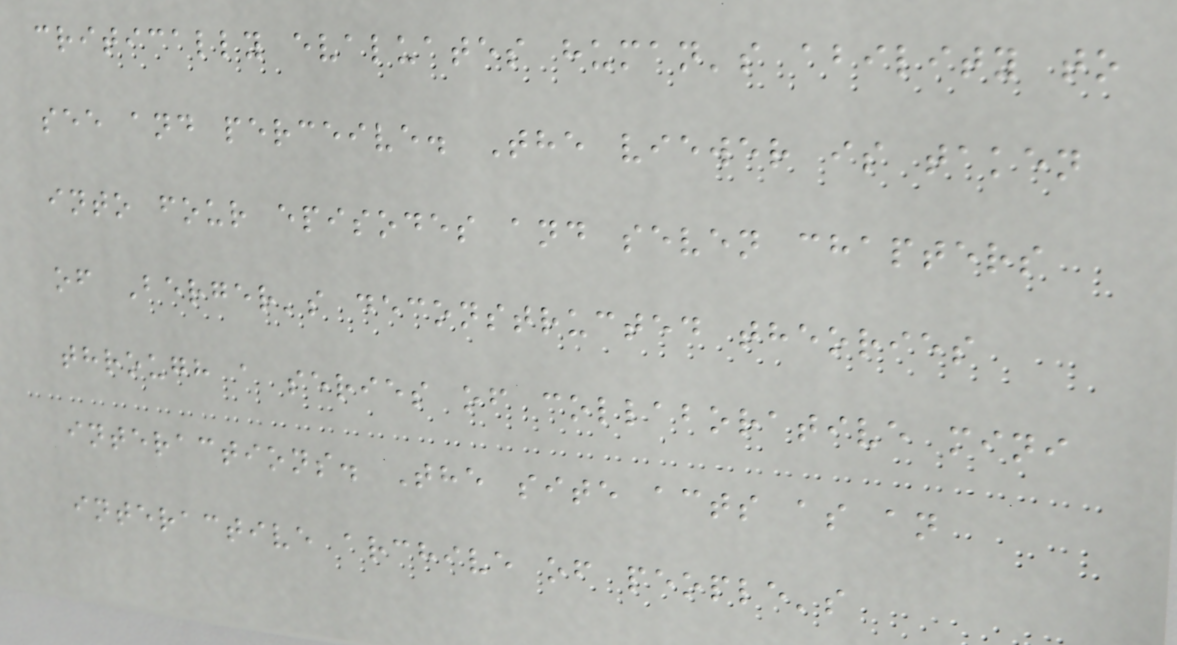critically evaluates human's ability to
see and perceive. The viewer is taken
into four episodes and seven chapters
of Berger's deconstructed theories
through a series of collaborative mini
interactions. The site acts as an
interactive archive of people's
